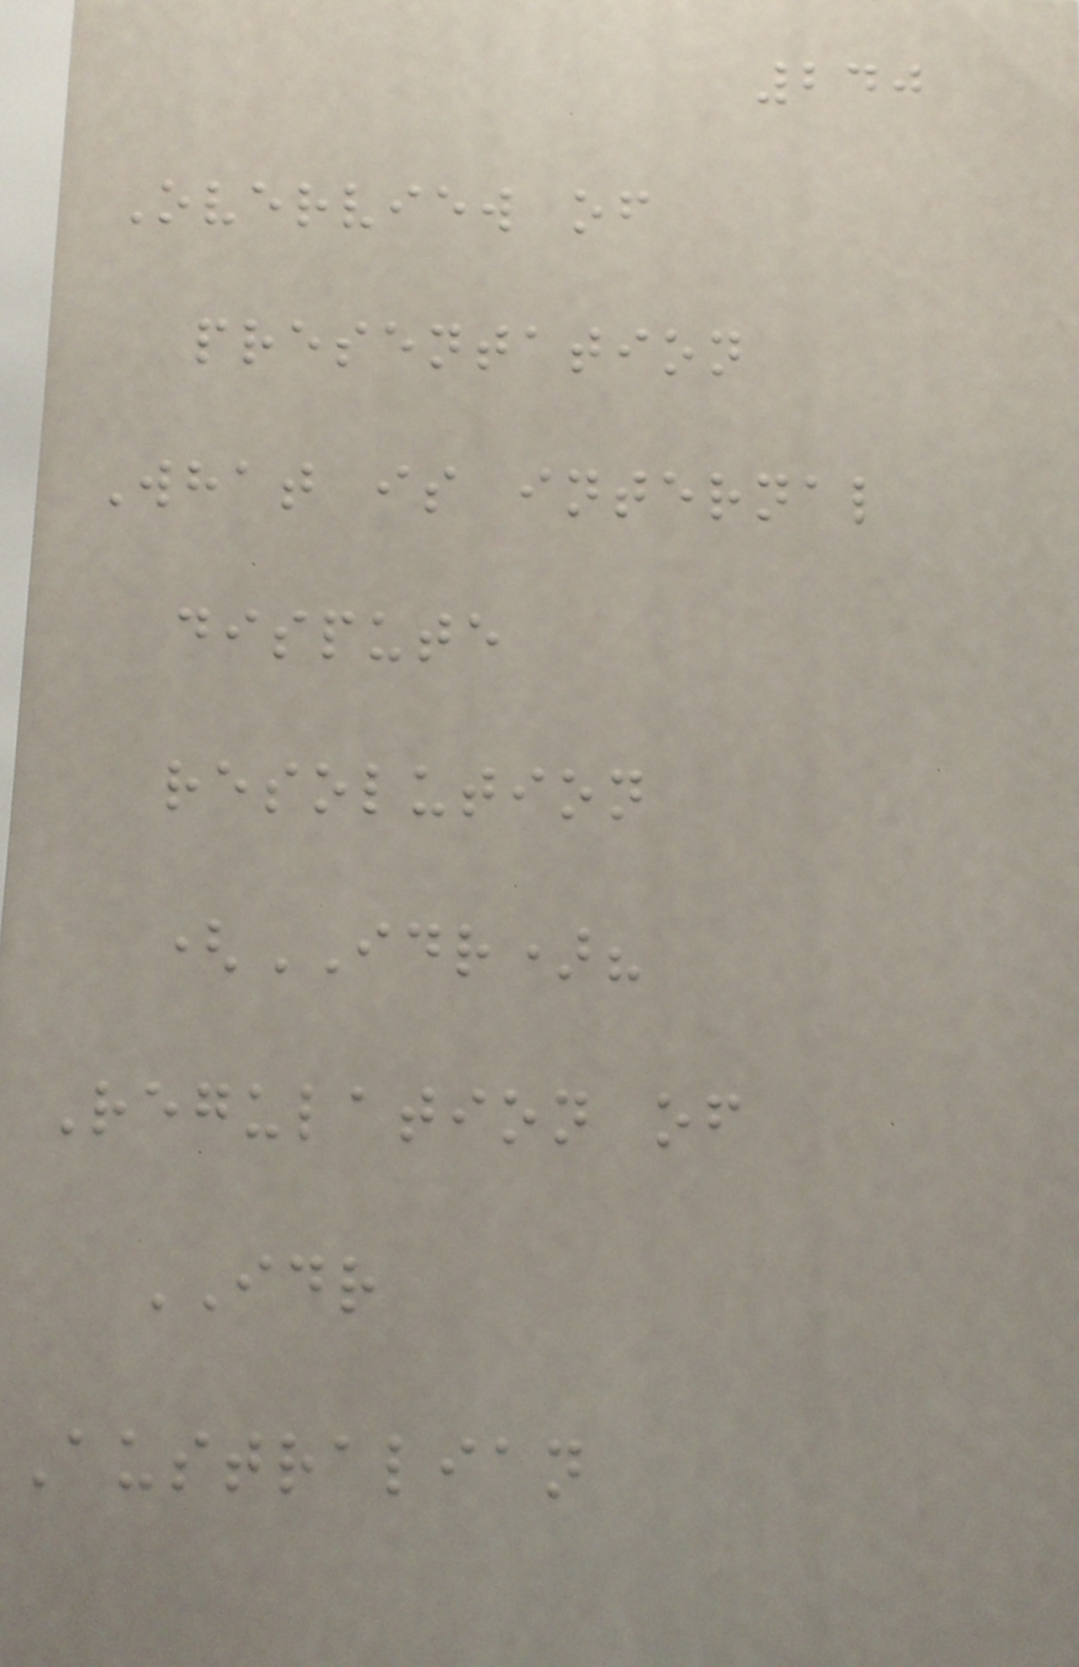240
Overview of
presentation
What is internal
dispute
resolution
(IDR)?
Regulation of
IDR
Australian
